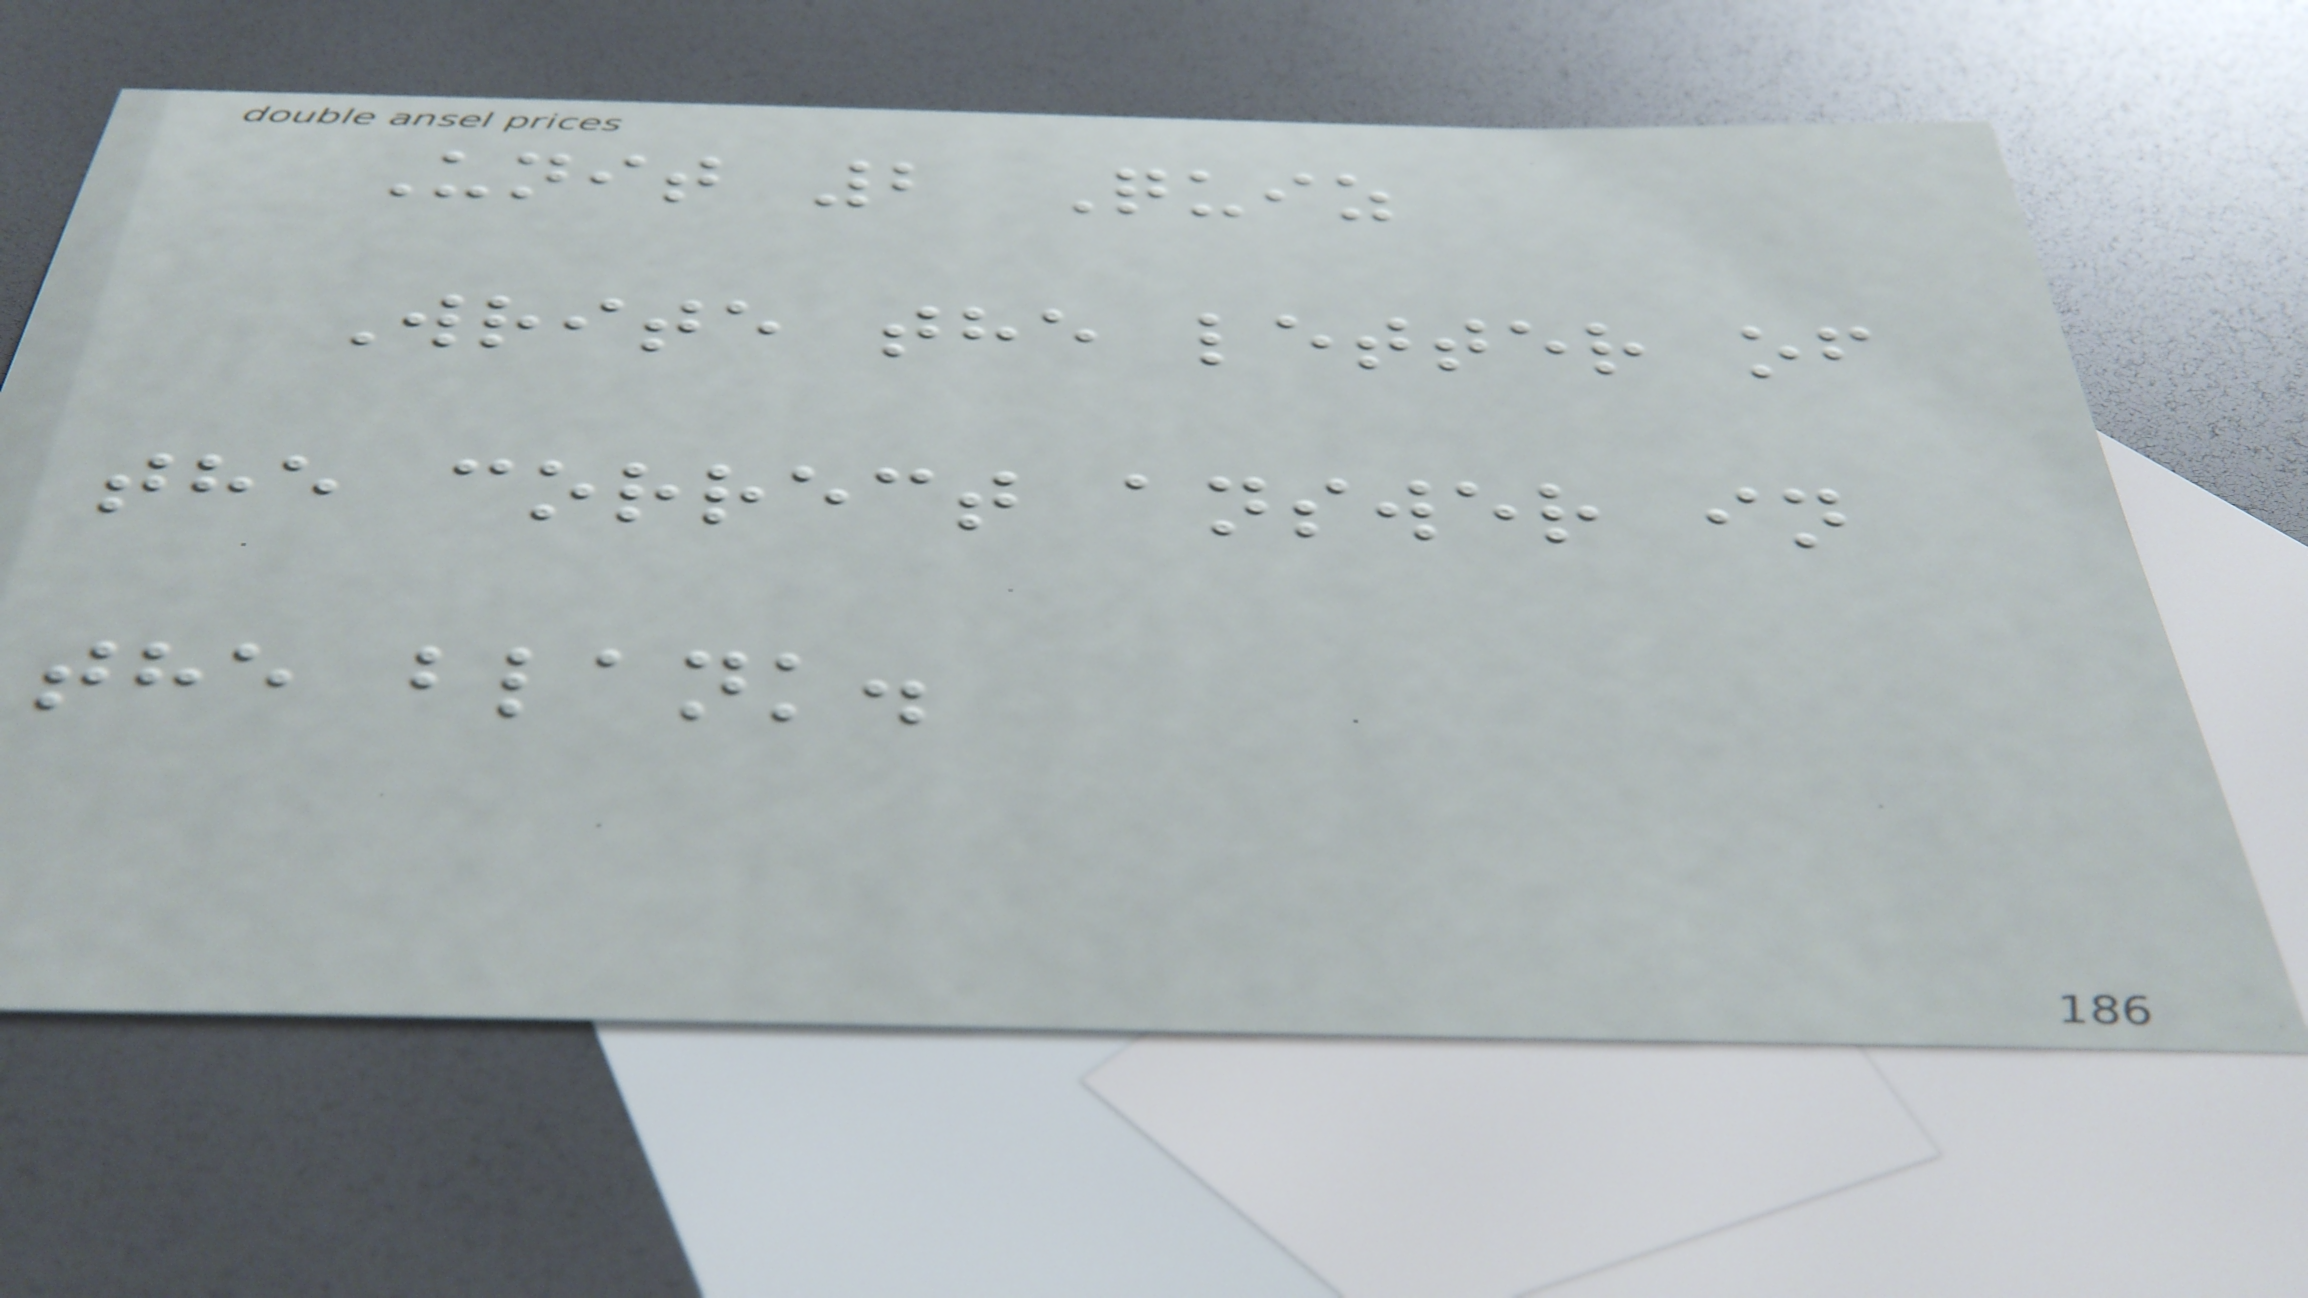Unit 2 Quiz
Write the letter of
the correct answer in
the blank.
